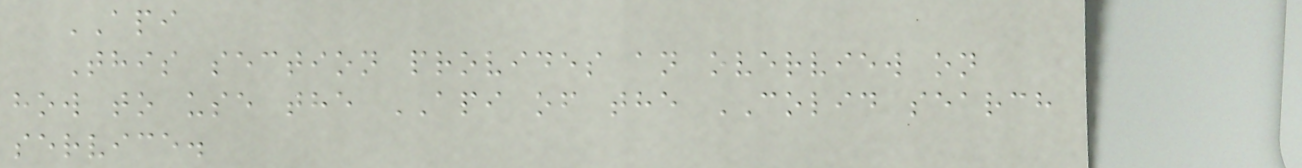API
This section provides an overview on
how to use the API of the COLID search
service.
